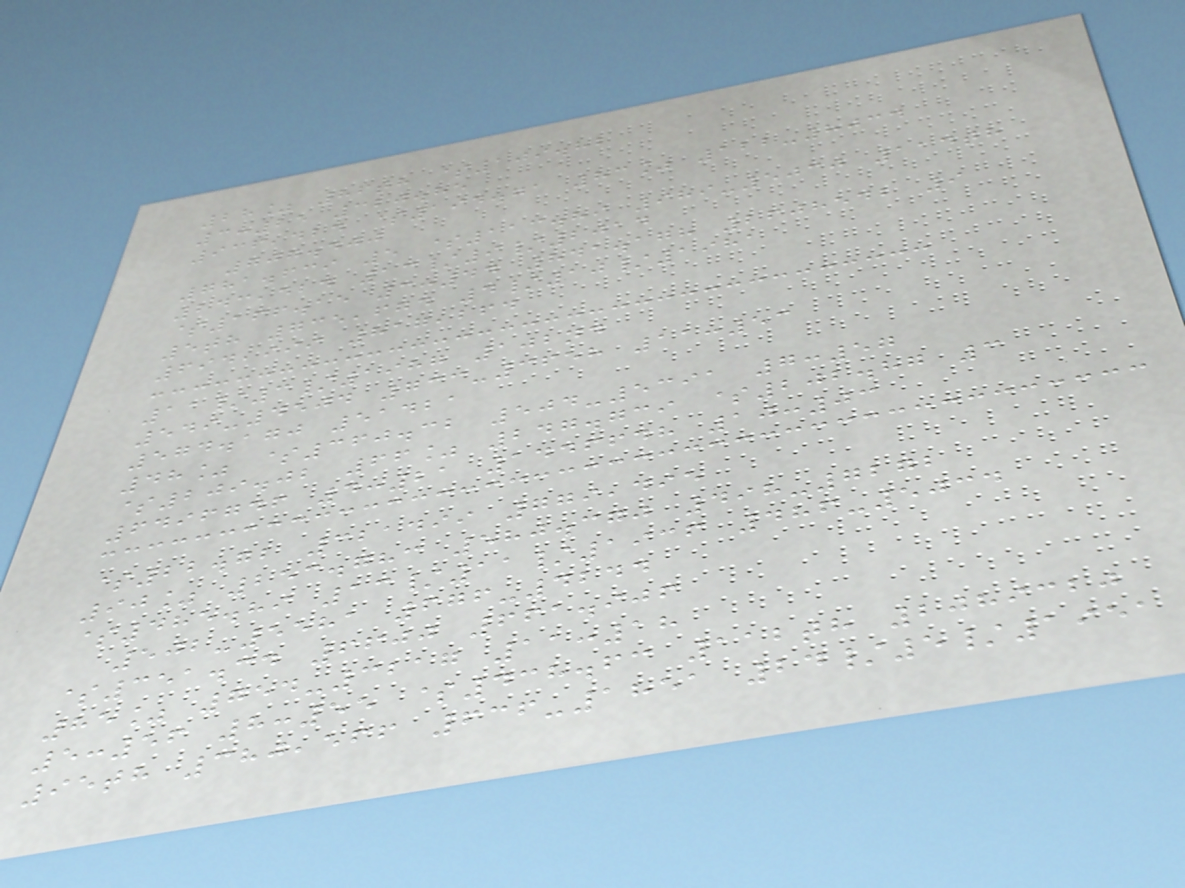28% 86th $109.82
3:25 320.85
936,424 $194.71 83% 122-8034
707.400
781.639 5 $113.89 989-5030 114th
243,424 13/9/2014
$166.15 3:44 841.178 2608542 9
5th 735,674 4/10/1981
694,999 817,264
11/3/1987 102nd
549-4504 733-3658 11:53
574.170 51421
48% $360.32 504-5391 7:57
$209.02 66% 247.739 $202.87 3
6496746 4:21 1446648 10:03
$22.72 321499 779,495
90% 253.783 580.370 498-7272
$485.89 13/11/1936 486-5034
502-5581 676-4244
$351.34 6600 661.906
85% 754-3217 11:18
5:56 8:55 $438.63 112th 2089320
95th 380,566 636-1851 24/5/1951
